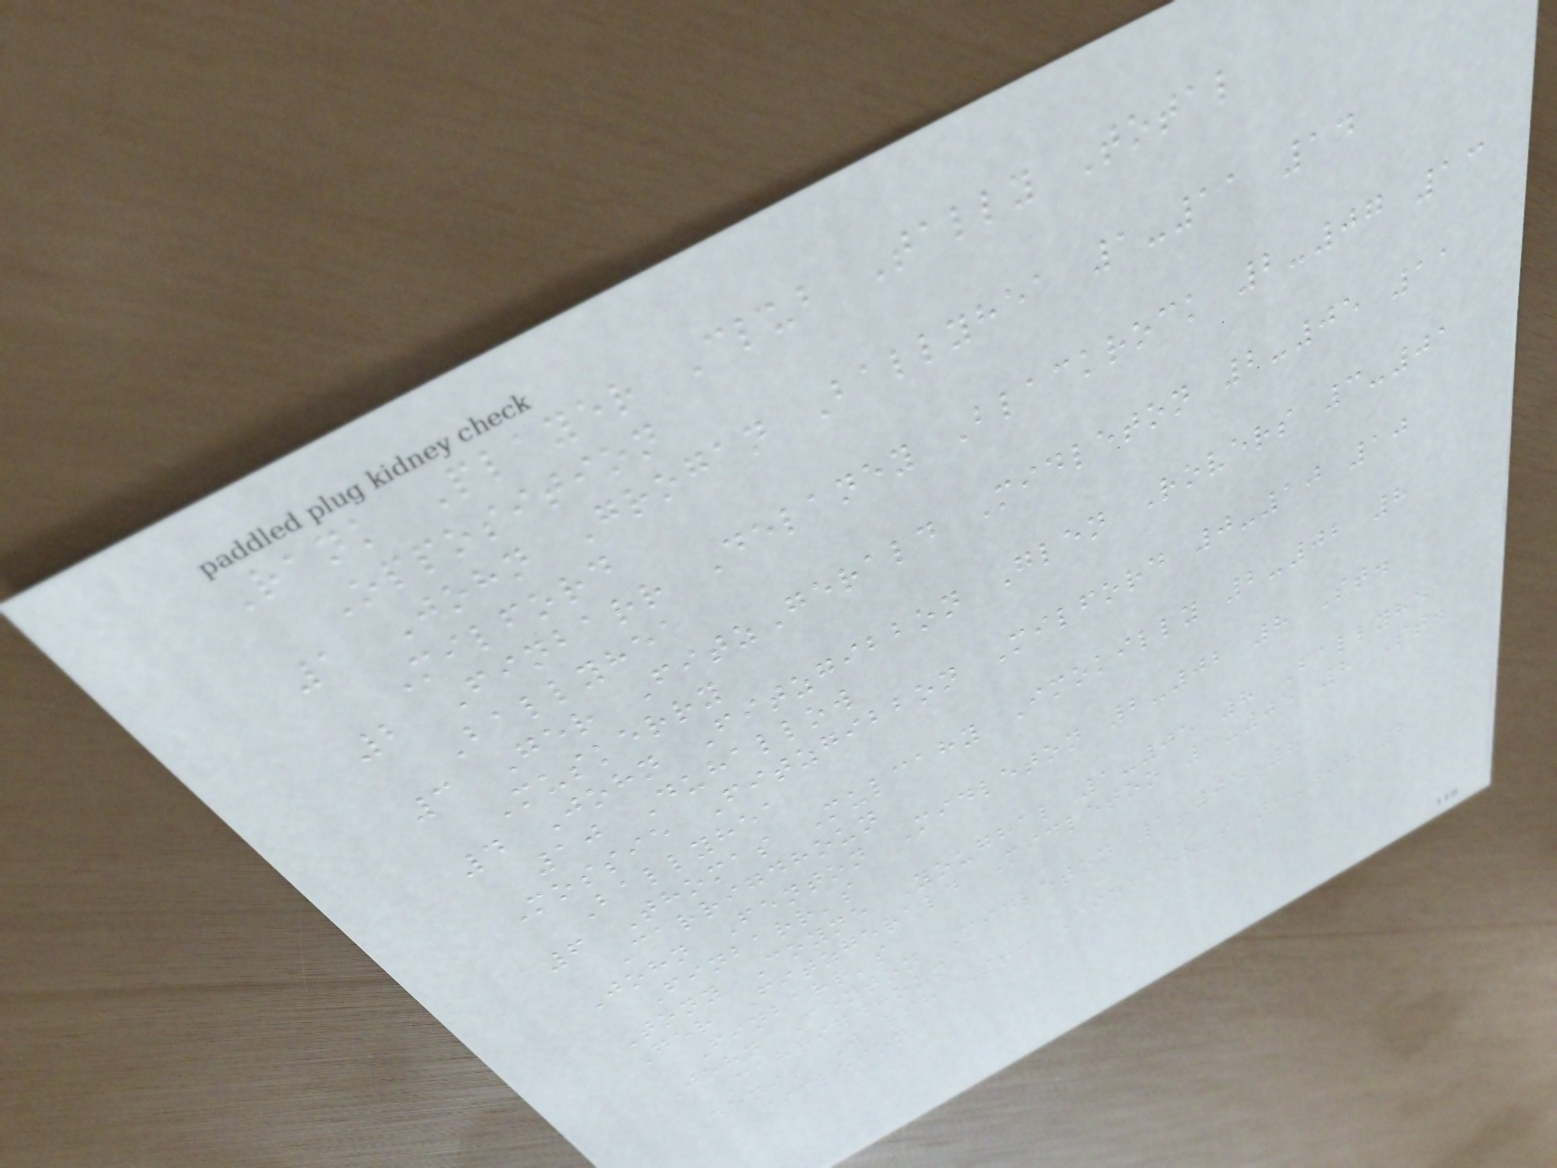Rank Player Club Tally Total
Opposition
1 John Grogan Ballyhea 1-11 14
Milford
2 Finbarr Delaney Blackrock 2-07 13
Ballyhea
3 Ger FitzGerald Midleton 2-05 11
Muskerry
4 John Fitzgibbon Glen Rovers 3-01
10 Duhallow
Mossie Fitzgibbon Milford 0-10 10
Ballyhea
6 Thomas Mulcahy Imokilly 2-02 8
Carrigdhoun
John Fenton Midleton 2-02 8 St.
Finbarr's
Tony Coyne Youghal 1-05 8 Ballyhea
Ger Fitzgerald Midleton 1-05 8 St.
Finbarr's
John Fenton Midleton 1-05 8
Carrigdhoun
Denis Walsh St. Finbarr's 0-08 8
Midleton
